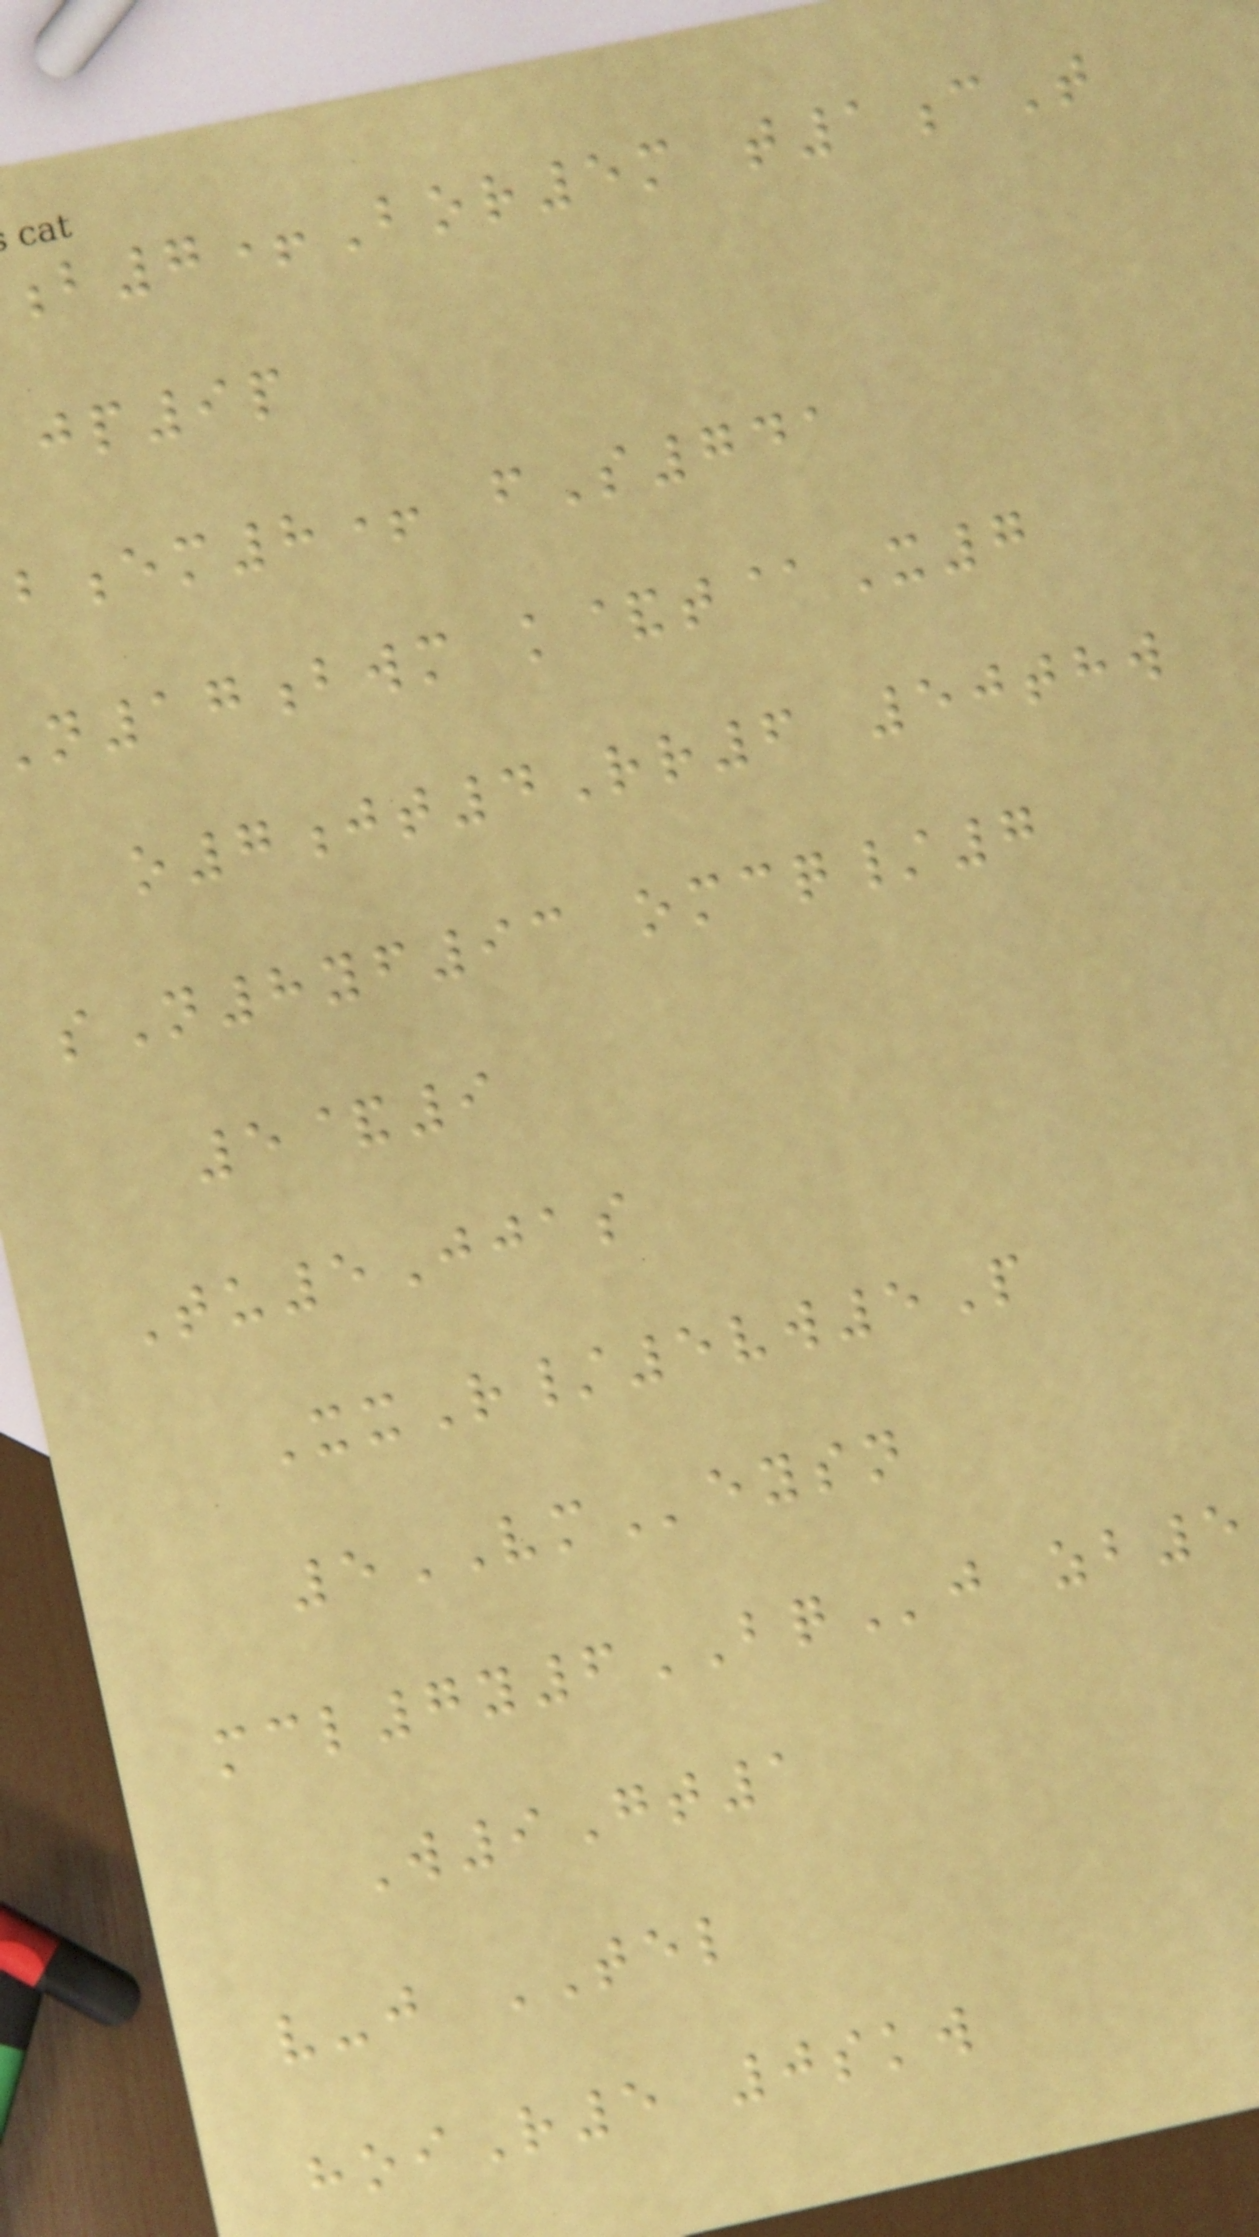b7+Bor5m t1cT
jp9p
em8+ fS741
n17bwm k&t@X7
o7jt4Rr6 50thw
sN8yf93 omcq/7
5&9
Tu5Jjas
XxR/5vw5P
5VMeysn
mcl7y6BQj zb5
W9Gt1
v-j TEL
hoiR5 0skw
